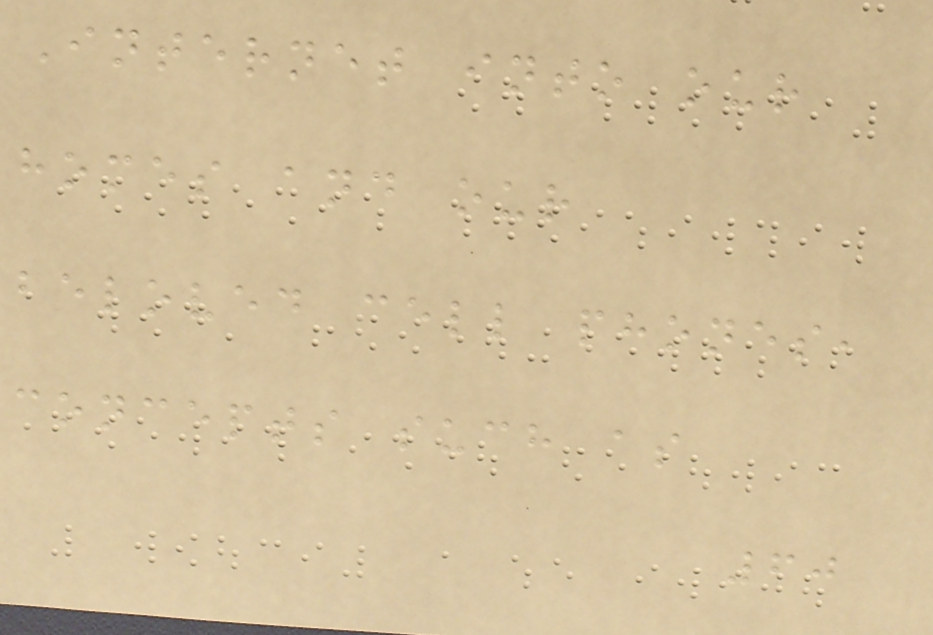Internet into our
homes and our
beloved cell phones,
concepts such as
60
